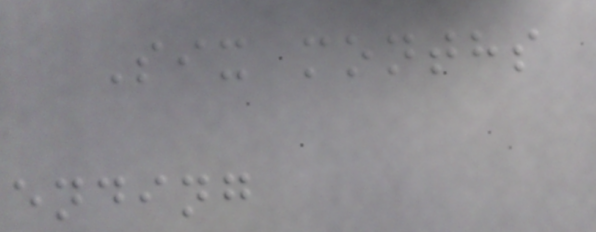Six months
ending
